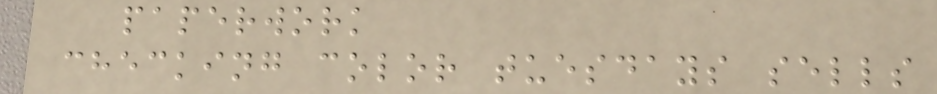paperwork
checking color tuesdays sells
